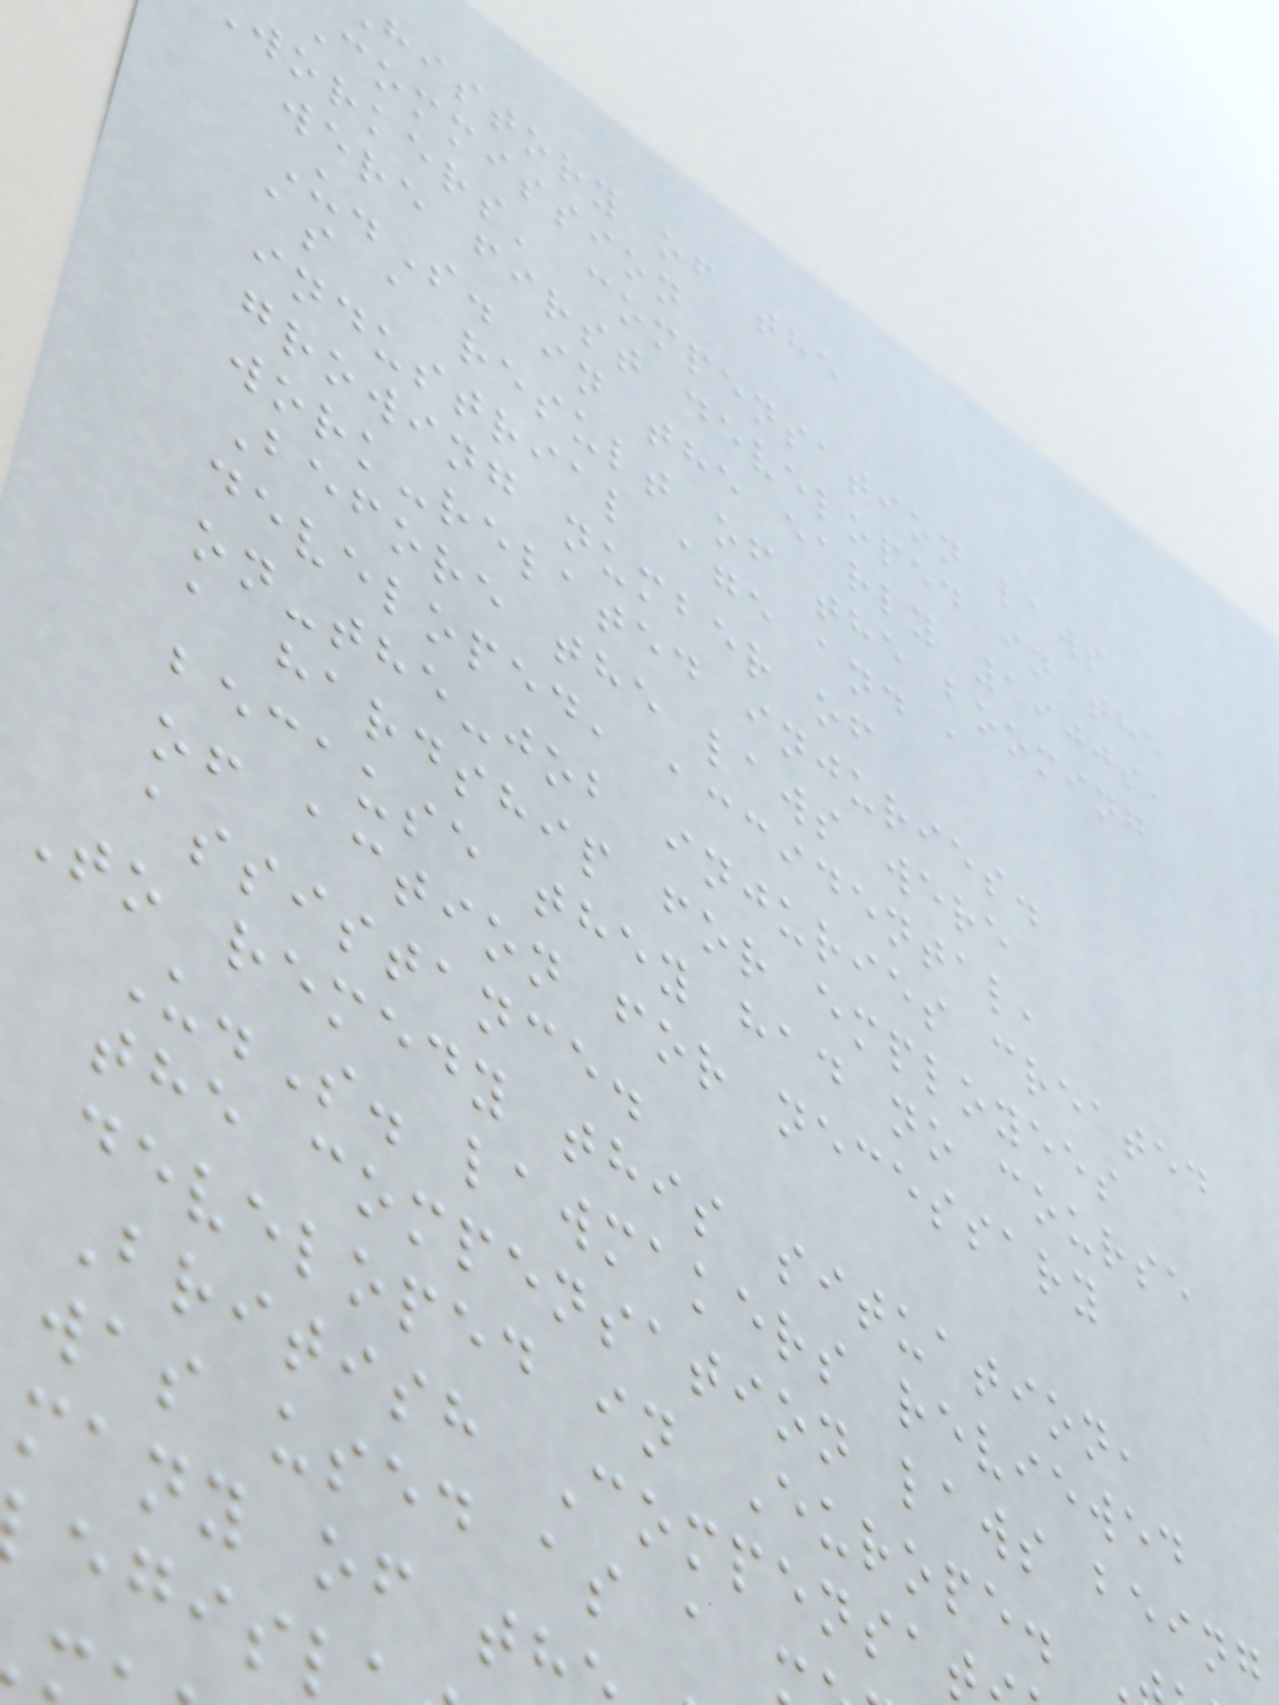history of the
commission
workers' compensation laws
were first developed in the
U.S. in the early 1900s,
as a result of the booming
industrial age and a
growing number of
work-related injuries.
Before the laws were
developed, accidental,
on-the-job injuries created
a hardship for employees
because they had no course
of action for necessary
assistance.
To remedy this situation,
U.S. lawmakers reviewed
the compensation laws being
developed in Europe.
British Compensa
was used as a
many of th
